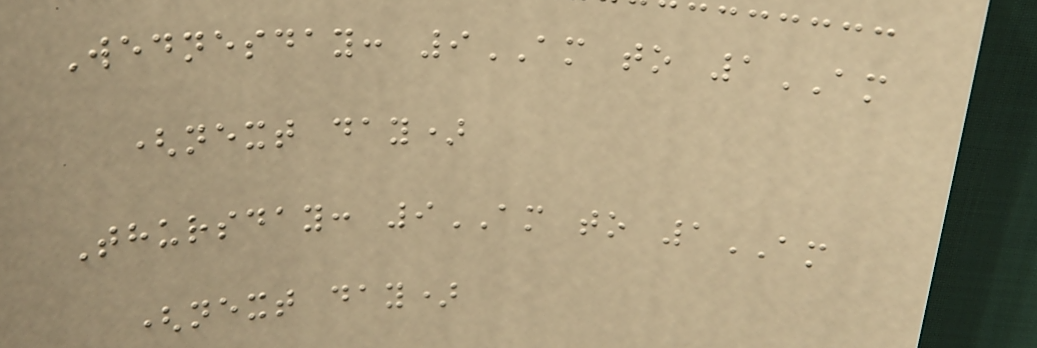Wednesday: 9AM to 1AM
(next day)
Thursday: 9AM to 1AM
(next day)
